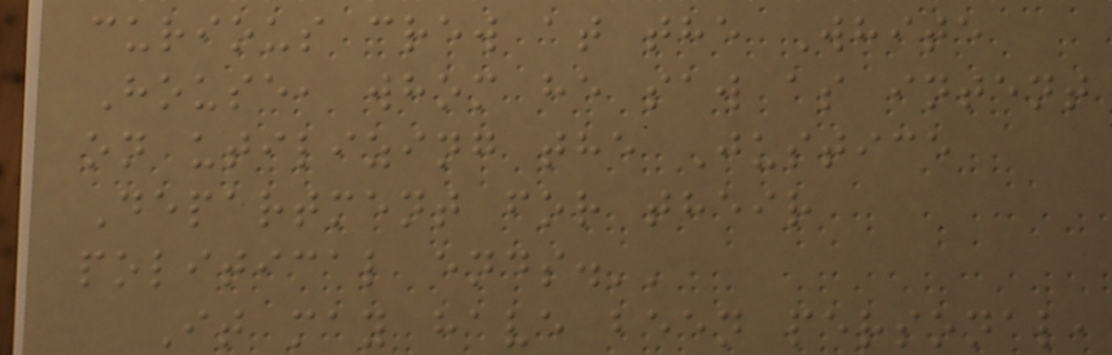curious crew at the White
House, whom he saw as intent
on utilizing the Justice
Department for their
political ends.''
It may have been personal,
